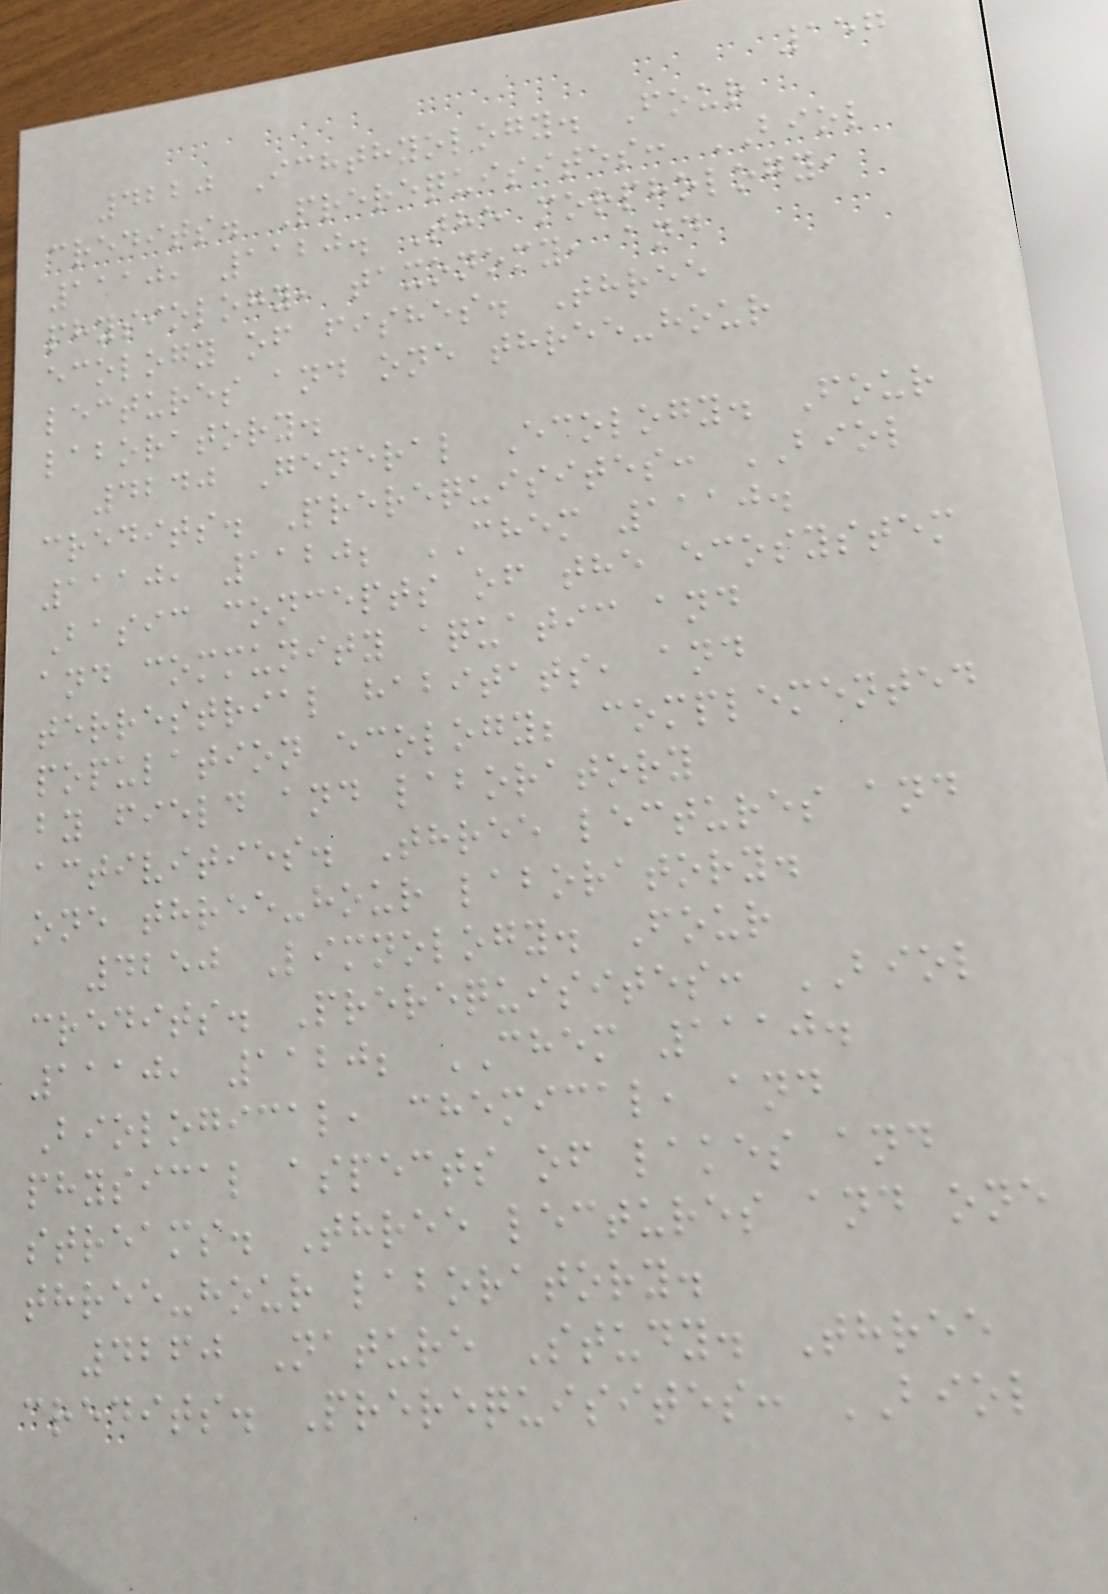157
4220 Ichthyology. Four
credits. Prerequisites: BIOL
1110, 1120. The morphology,
physiology, taxonomy, and
ecology of fishes. Three
lectures and one three-hour
laboratory.
4240 General Ecology. Four
credits. Prerequisites: BIOL
1110, 1120; CHEM 1110.
Basic concepts of the ecosystem
and community aquatic and
terrestrial habitats, and
population ecology; complemented
by field and laboratory
activities. Three lectures and
one three-hour laboratory.
4250 Limnology. Four
credits. Prerequisites: BIOL
1110, 1120; CHEM 1110.
Biological, chemical, and
physical aspects of lakes and
streams. Three lectures and one
three-hour laboratory.
4260 Nature Study. Three
credits. Prerequisites: BIOL
